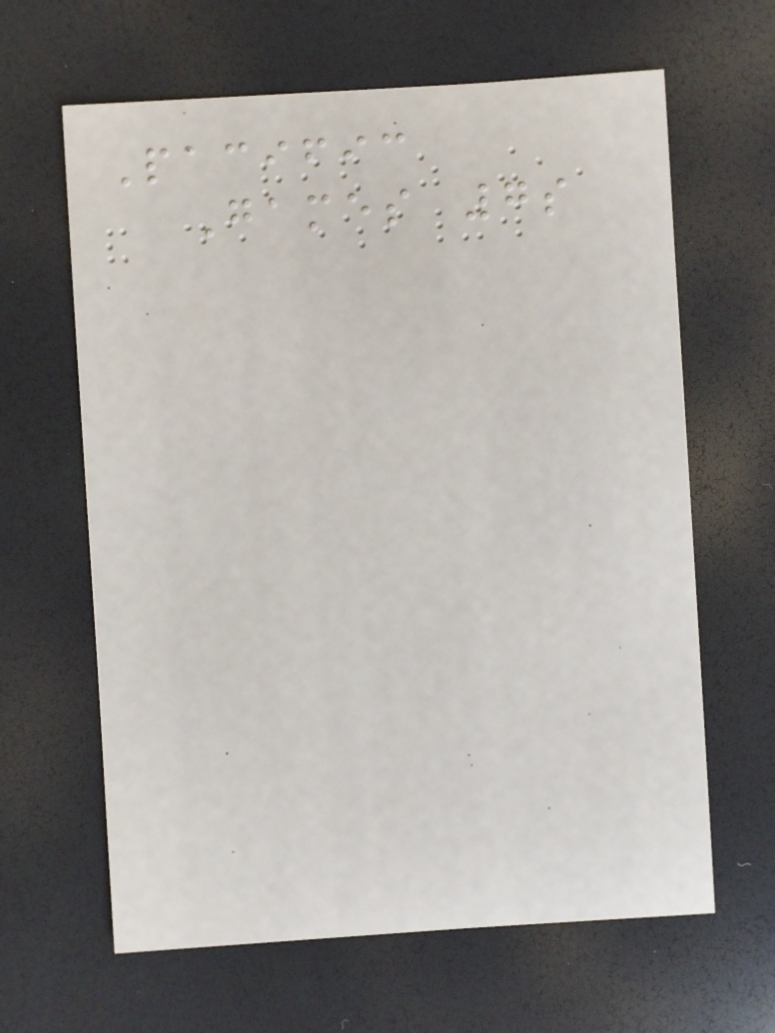Pacific
Games 7s
